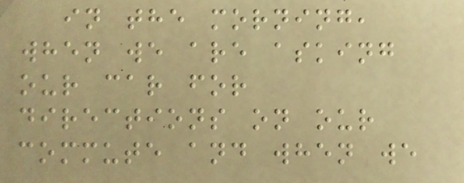in the morning,
when we are asking
our car for
directions on our
commute and when we
